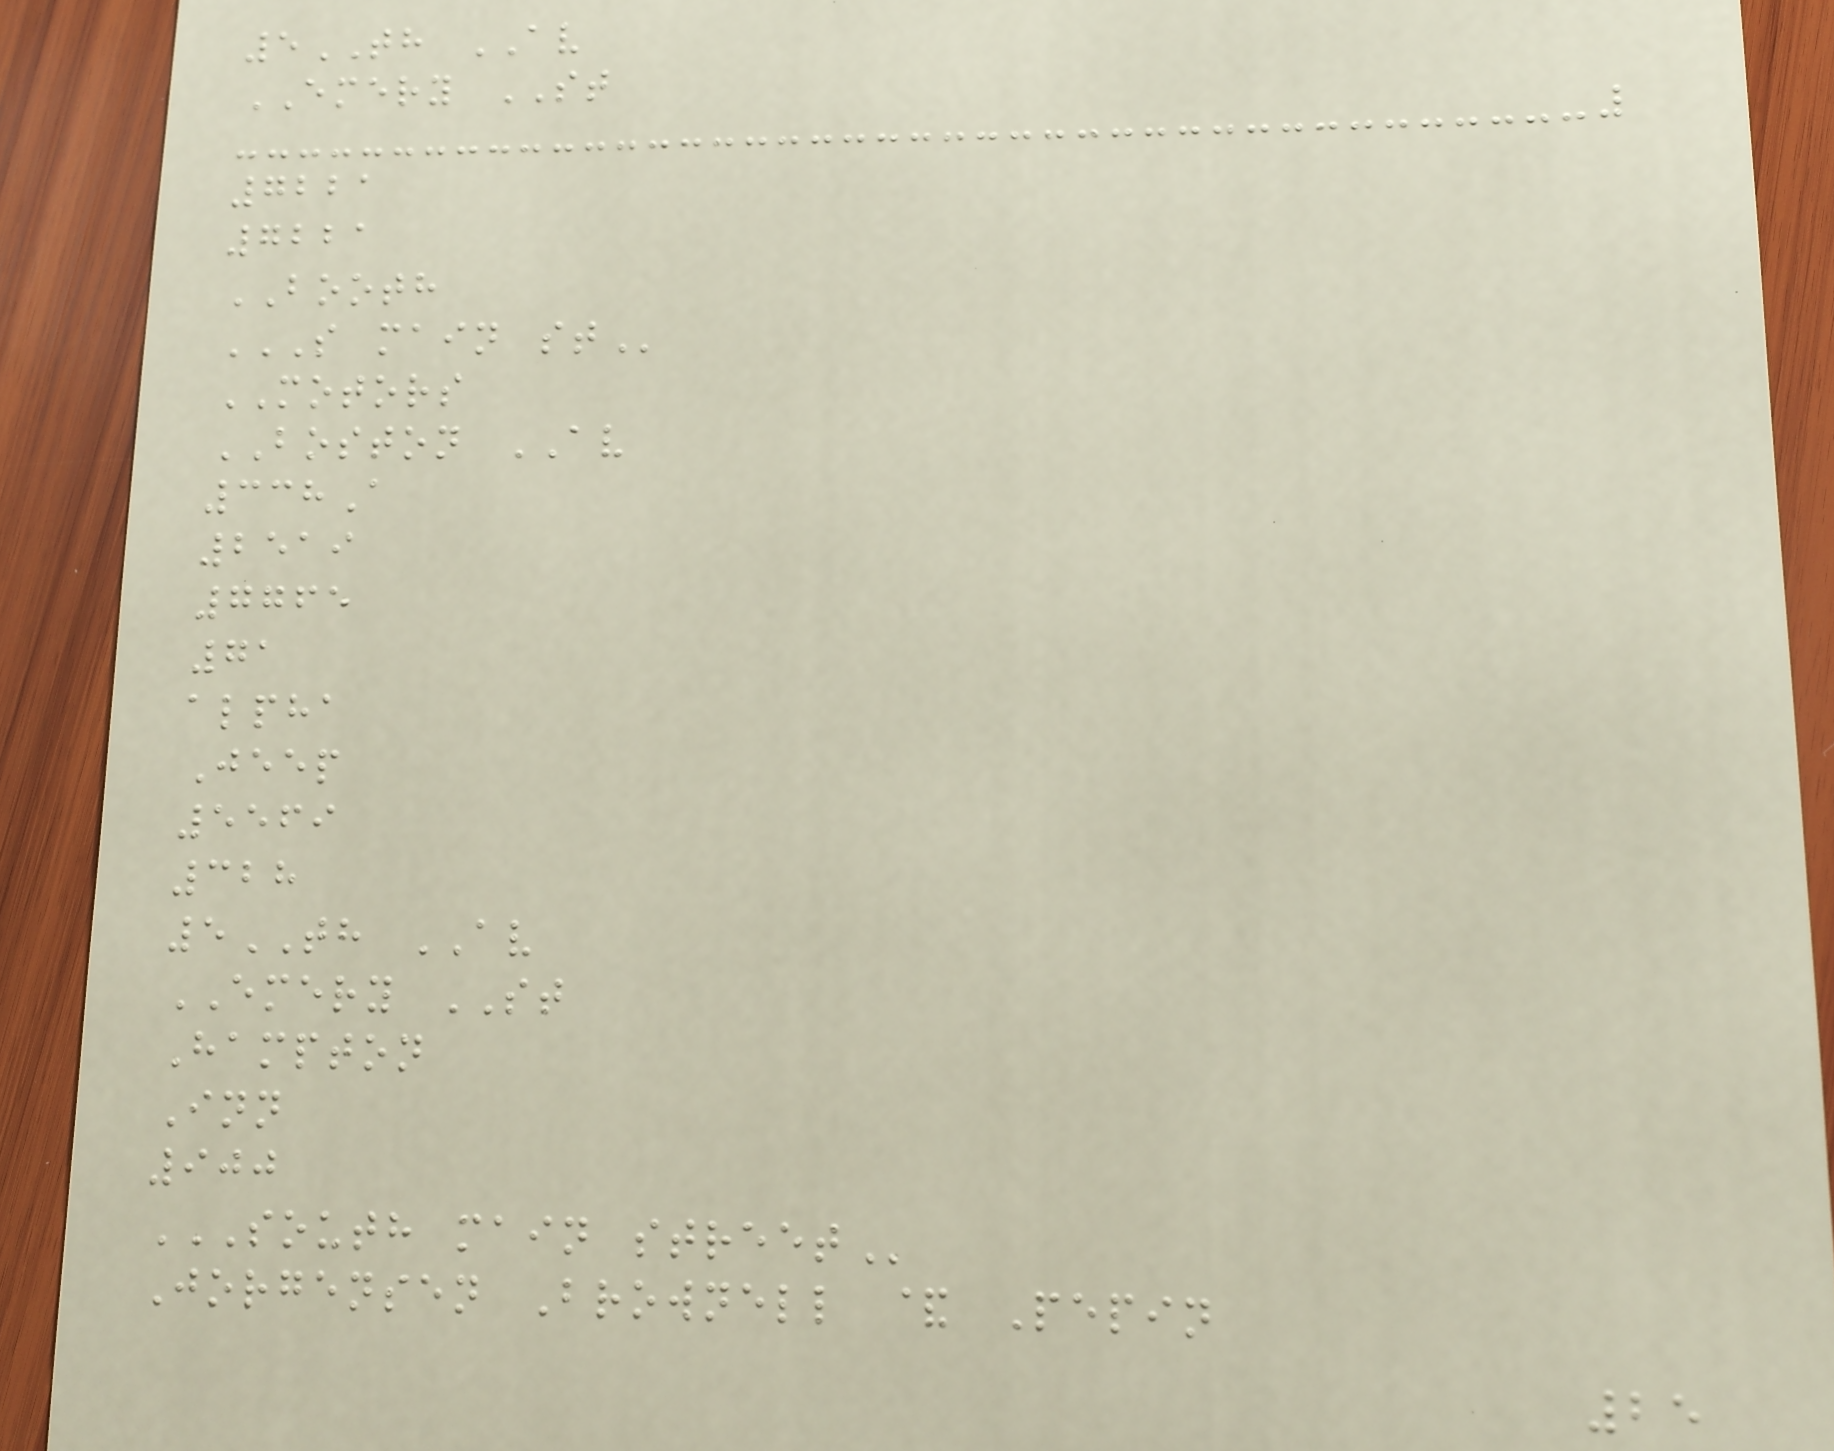5TH AV
EMERY ST
7221
7221
BOOTH
S MAIN ST
MOTORS
BOSTON AV
338A
2519
7765
71
alpha
Jeep
5569
328
5TH AV
EMERY ST
Hampton
Inn
900
SOUTH MAIN STREET
Jorgensen Brownell & Pepin
25
